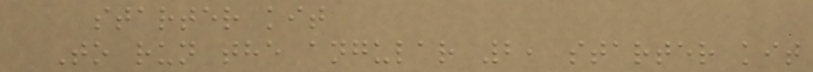starter kit
To run the angular 2, starter kit
